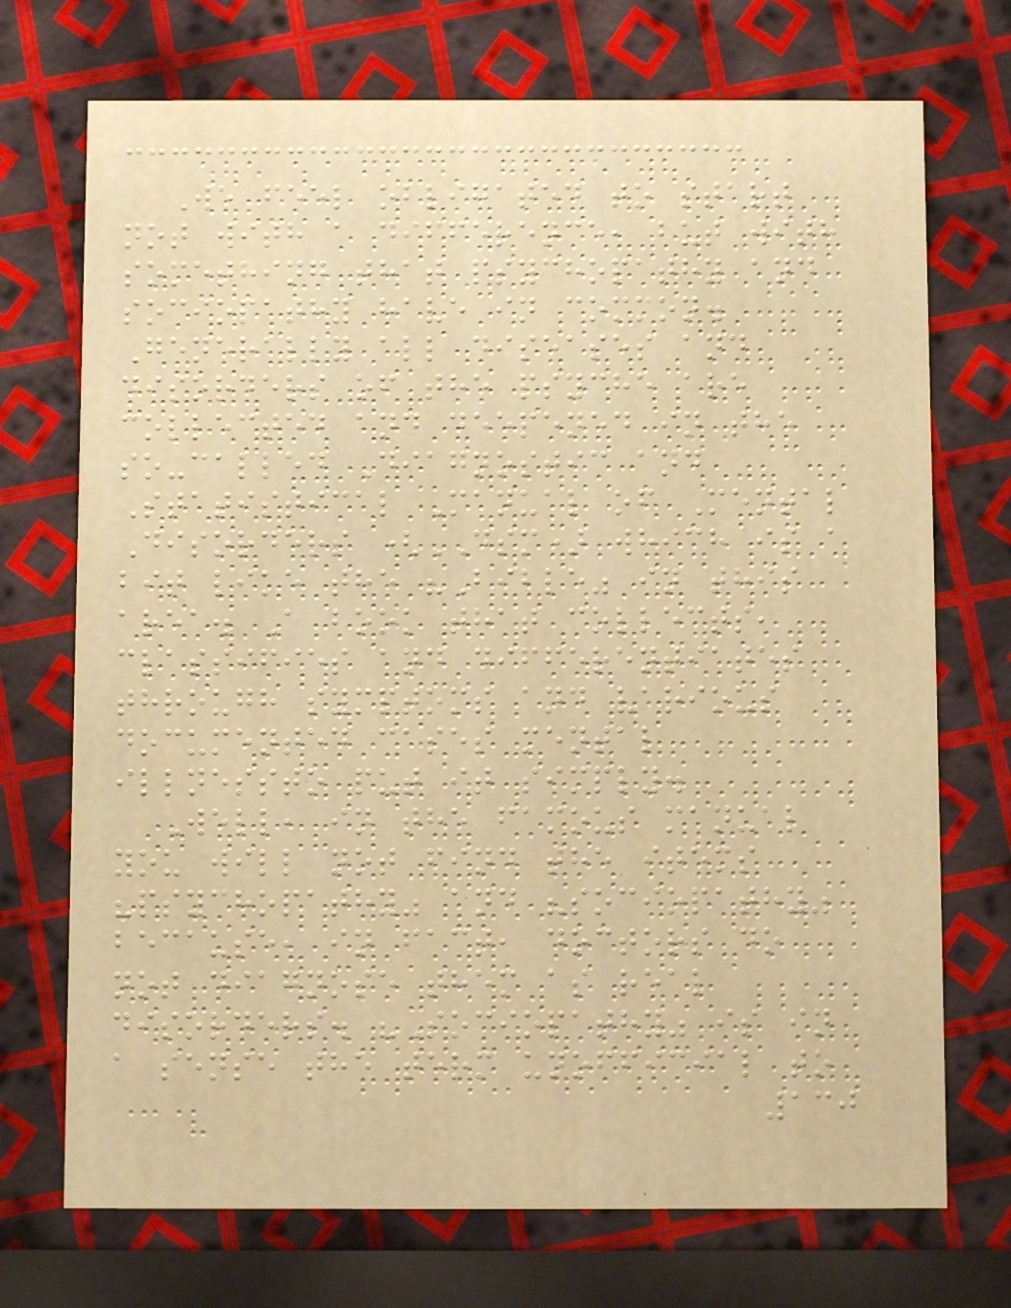We feel obligated to start
not with a difference, but with
something that psychopathy and
sociopathy have in common.
Generally all diseases and
disorders of the psyche are
collected and deepened in the
so-called Diagnostic and
Statistical Manual of Mental
Disorders (DSM) which is a
bit like the "Bible" in this
area. A book that collects,
classifies and differentiates
through symptoms and various
documented cases mental
illnessto put it simply.
Well, in the famous manual
you will not find the items
"psychopathy" and "sociopathy"
because, in fact, doctors do
not diagnose them as real
disorders. "Sociopathy" is in
a sense the term unofficial to
130
